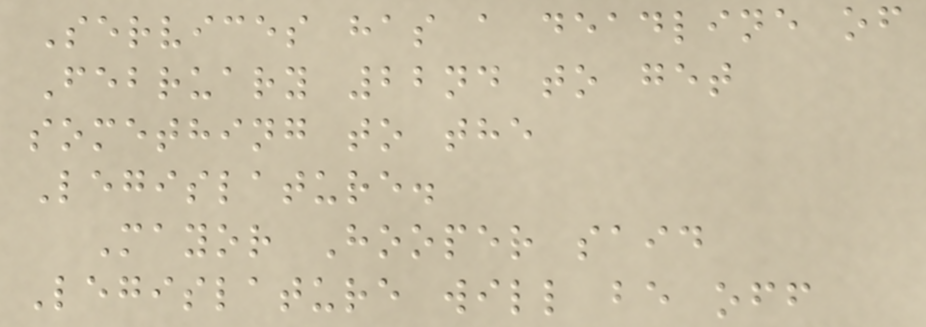Services has a deadline of
February 22nd to get
something to the
Legislature.
Mayor Hooper said
Legislature will be off
